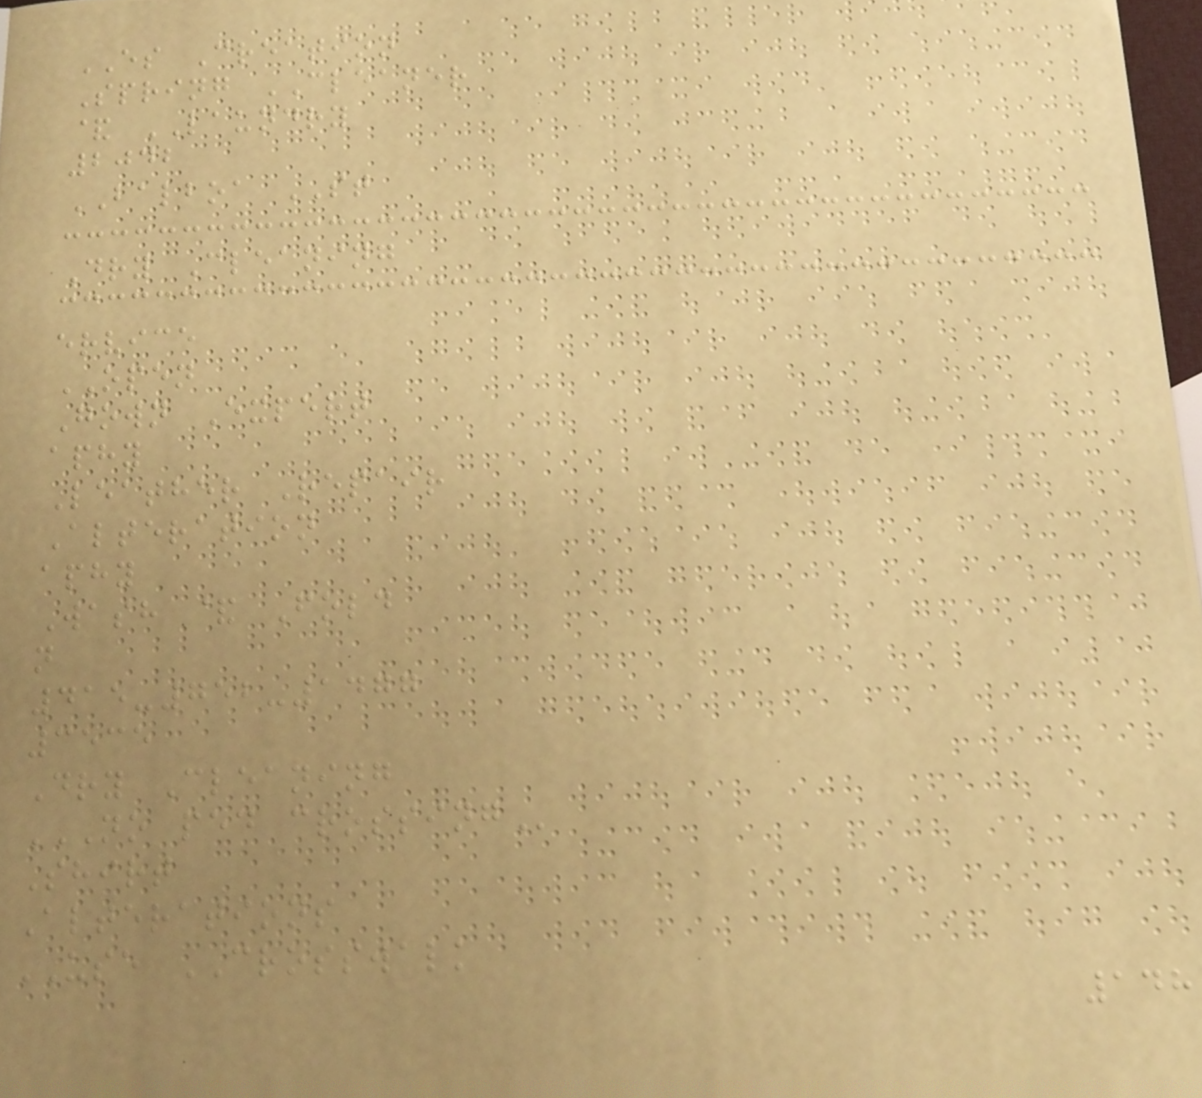ES Creation
Spring CLEANER
& LAUNDRY
2042
BALBOA ST
Dry Cleaning
ervice
OPEN
Gown Expert
aphy
Leather Repair
Alteration
aphy
Wash & Fold
n
415-752-1477
3535
Dry Cleaning
NO PED CROSSING
Shirt
Alterations
USE CROSSWALK
148
